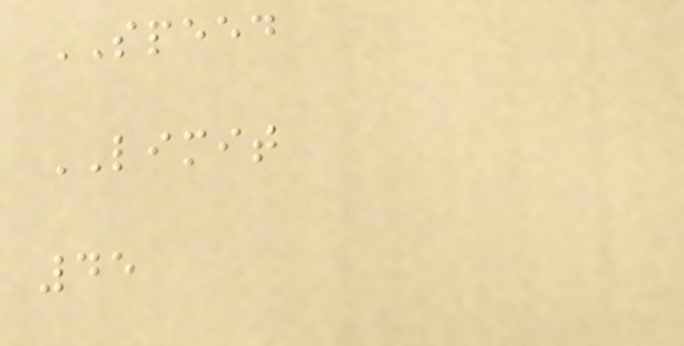SPEED
LIMIT
45
